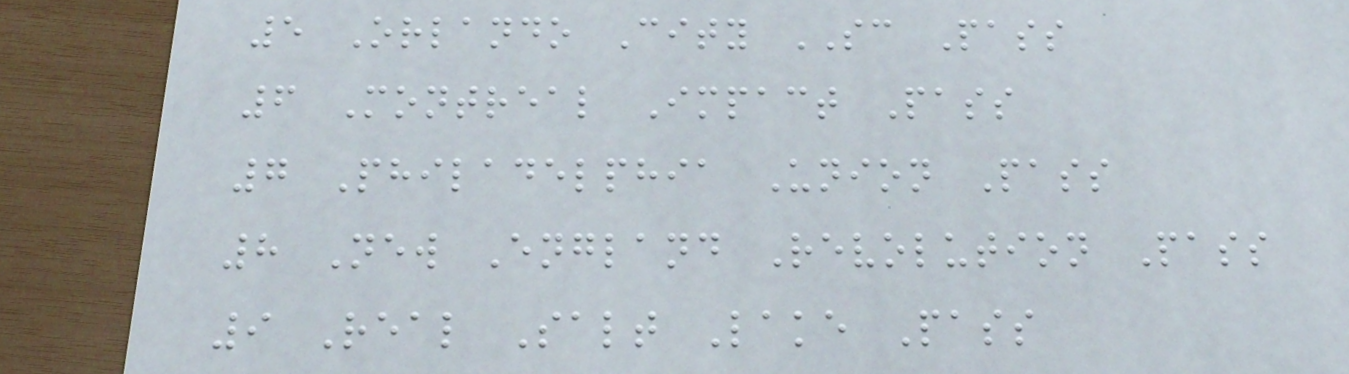5 Orlando City SC Pass
6 Montreal Impact Pass
7 Philadelphia Union Pass
8 New England Revolution Pass
9 Real Salt Lake Pass
